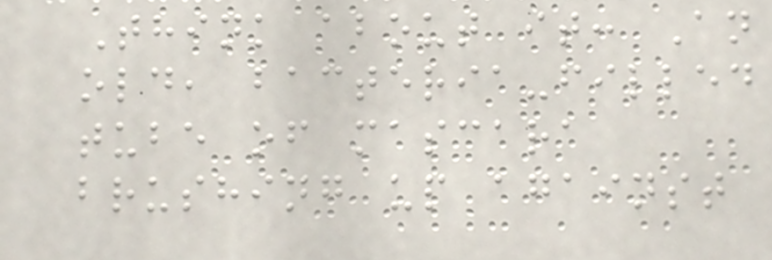Think about it: An
old, bacteria-filled
tube of mascara
brushing up against
